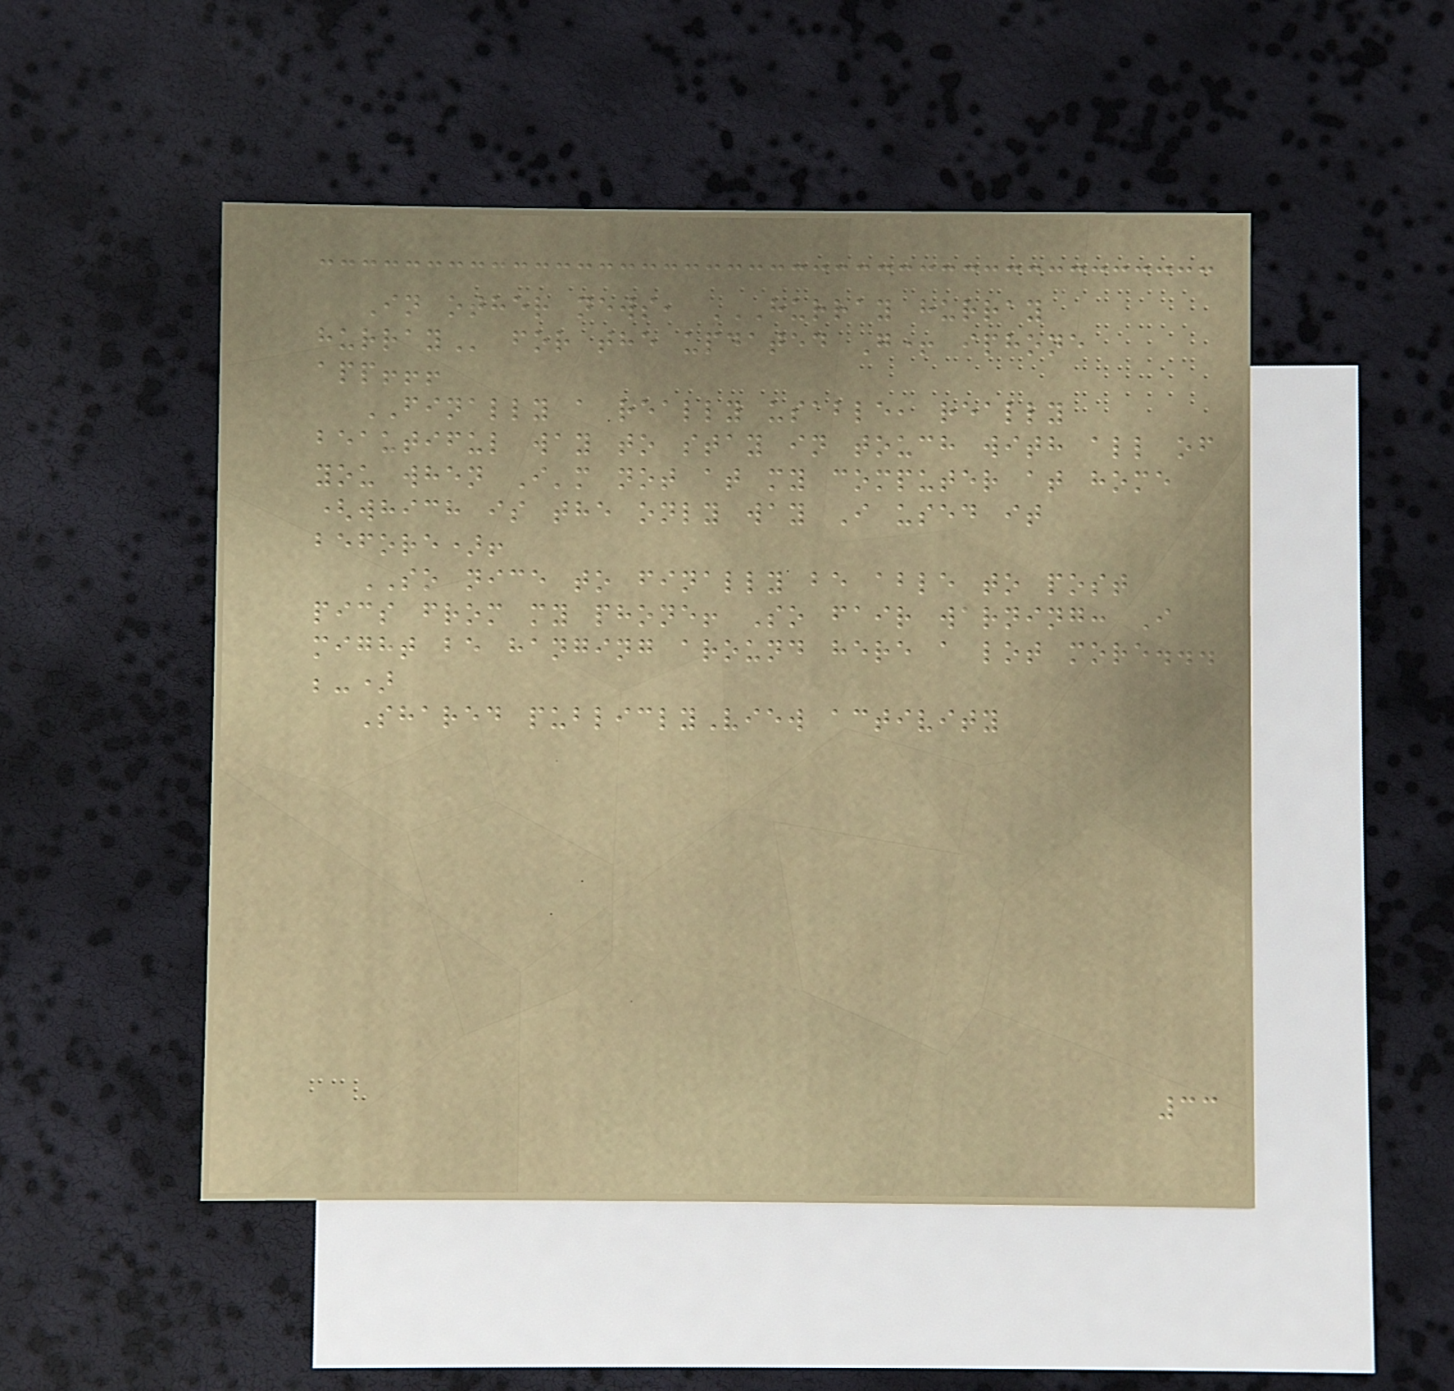In other news, HURRAY HURRAY
HURRAY for the updated G+ iphone
app!!!
FINALLY a really usable, really
beautiful way to stay in touch with all of
you when I'm not at my computer at home
(which is the only way I used it
before)!
SO nice to finally be able to post
pics from my phone! So fair warning: I
might be hanging around here a lot more...
;-)
Shared publiclyView activity
33
